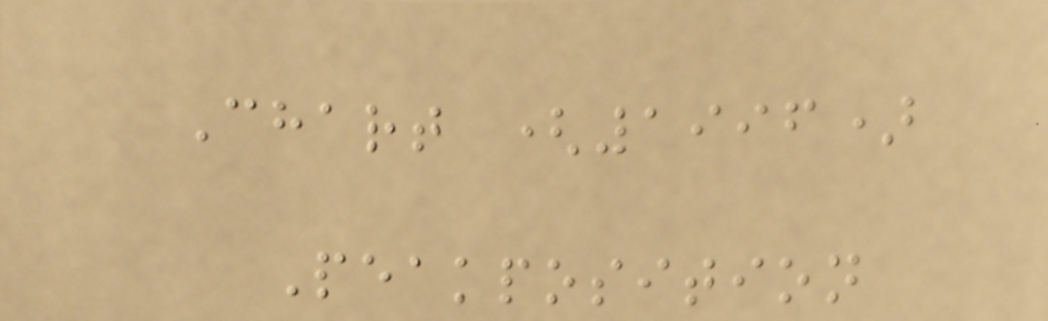Chart (1996)
Peakposition
